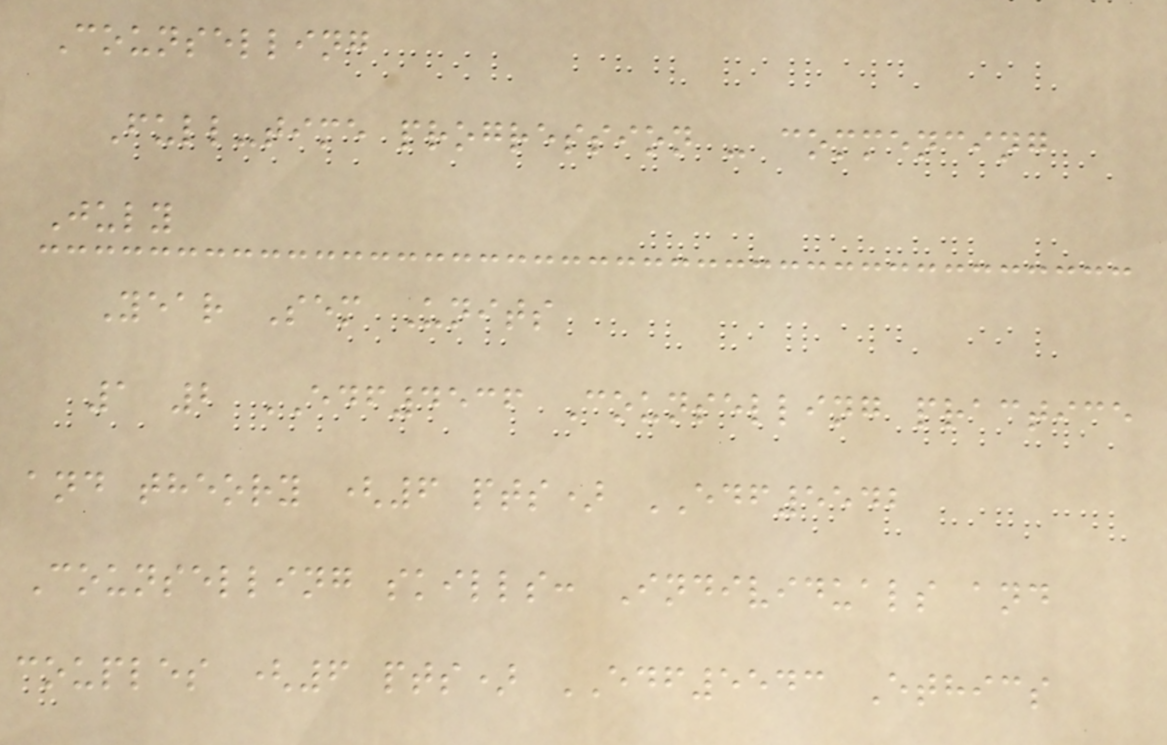Counselling
Full-time progression - commencing
July
Year Sem Units
1 2 EDF4536 Counselling practice
and theory (6 pts) EDF5542
Counselling skills: Individuals and
couples (6 pts) EDF5543 Ethics
